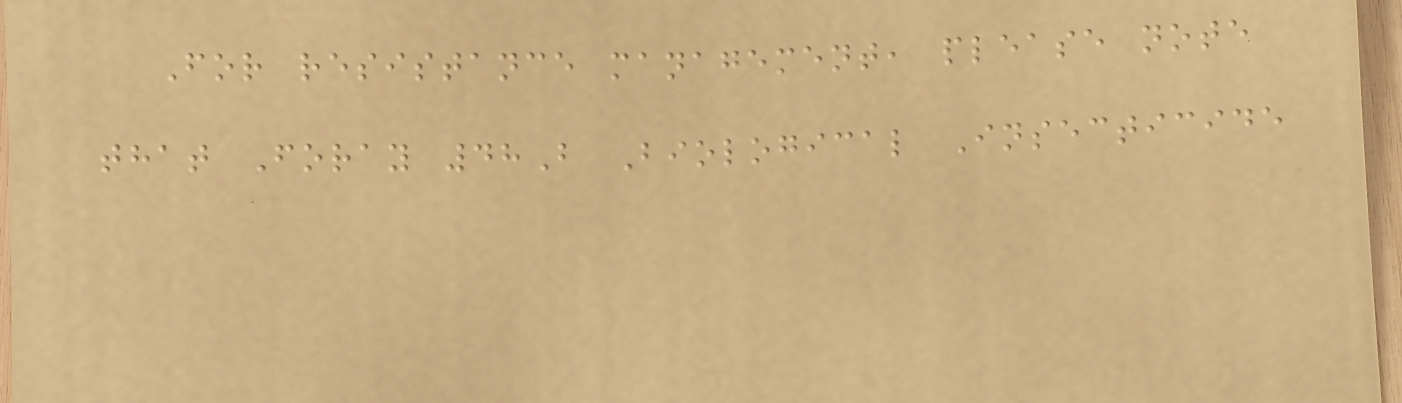For resistance management, please note
that Foray 48B Biological Insecticide
